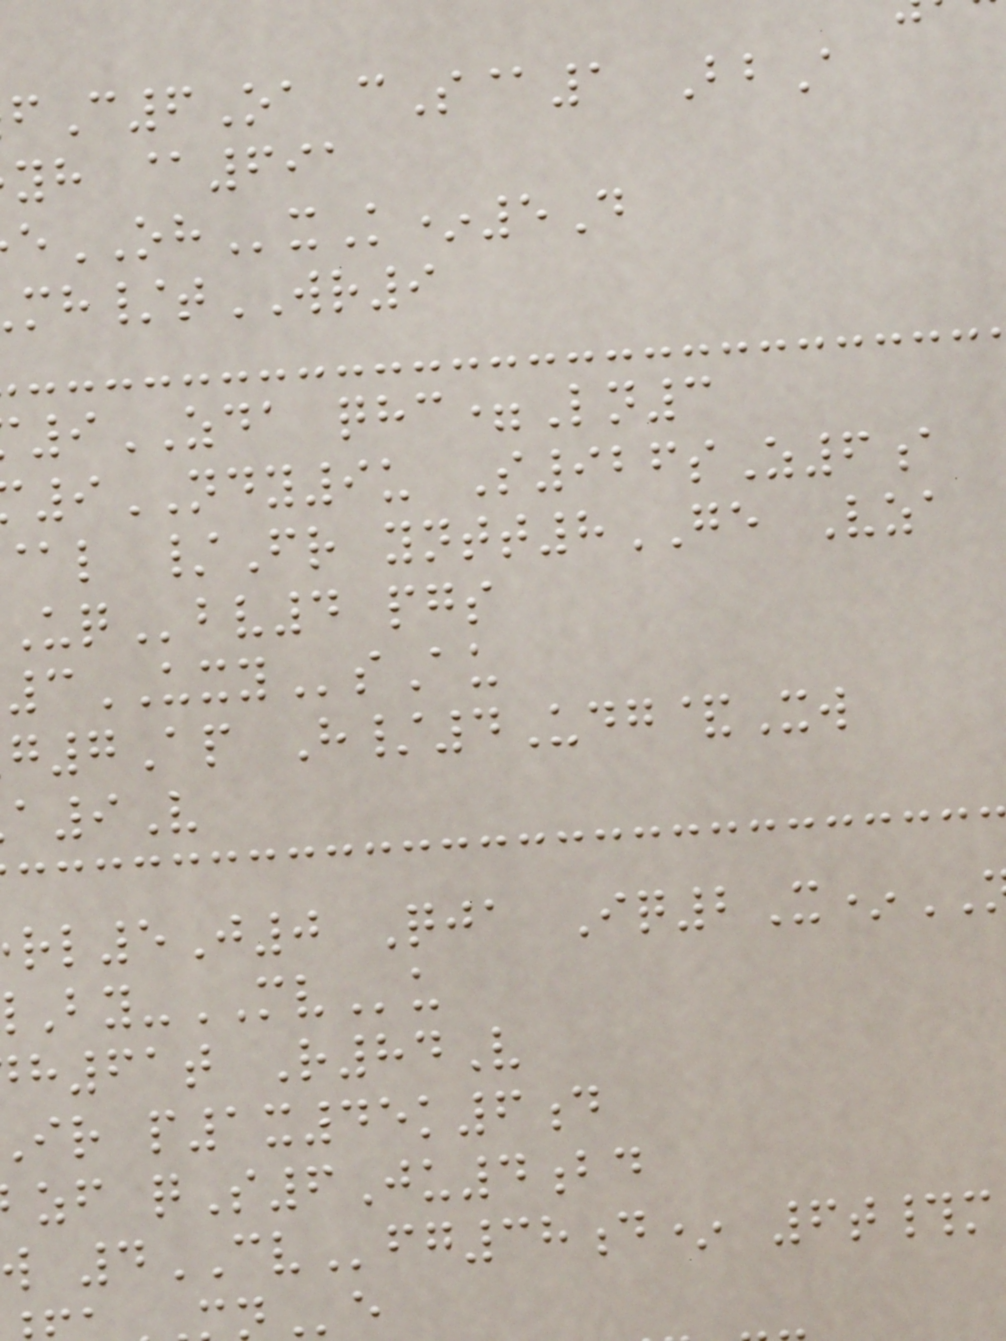fC6Oa cS@1 BbA
yh @691
OHxK*5D
/tWR9
9ZDA qhc=Ln3
9NDY9u S926sZ6a
l /Fr yntt8GE Vza
bv4 pgs
3UXYsAu
7Ap H/4Udg&Xw
9V
rl5J0 Qja Iq2X*
By-MVu
h61t R84V
ir p1x45k6d
zf qS6Ju4bd
4CVfg38d* 6t#m
